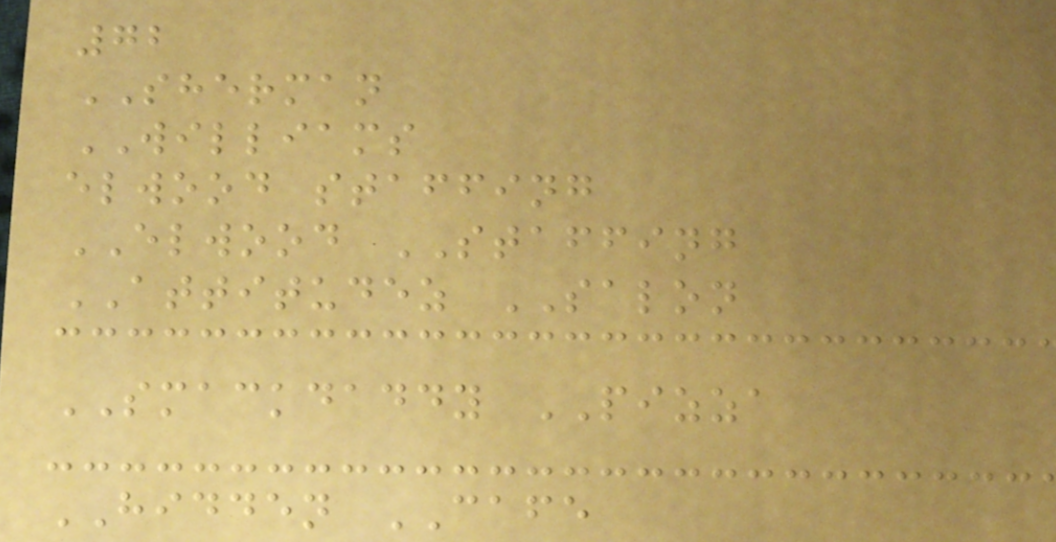72
SHERMAN
WILLIAMS
elwood staffing
ELWOOD STAFFING
ATTITUDEZ SALON
SMACKDADDY PIZZA
HIDDEN CAFE
